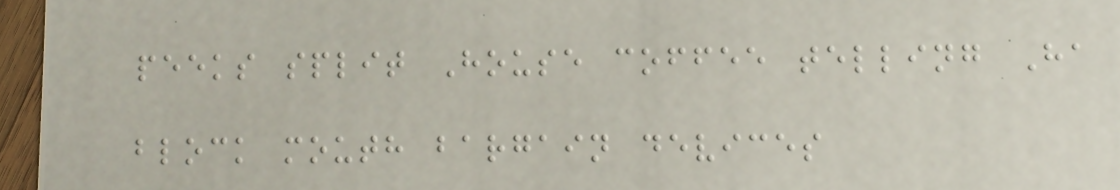peeks split House coffee telling Ha
block mouth bargain devices
